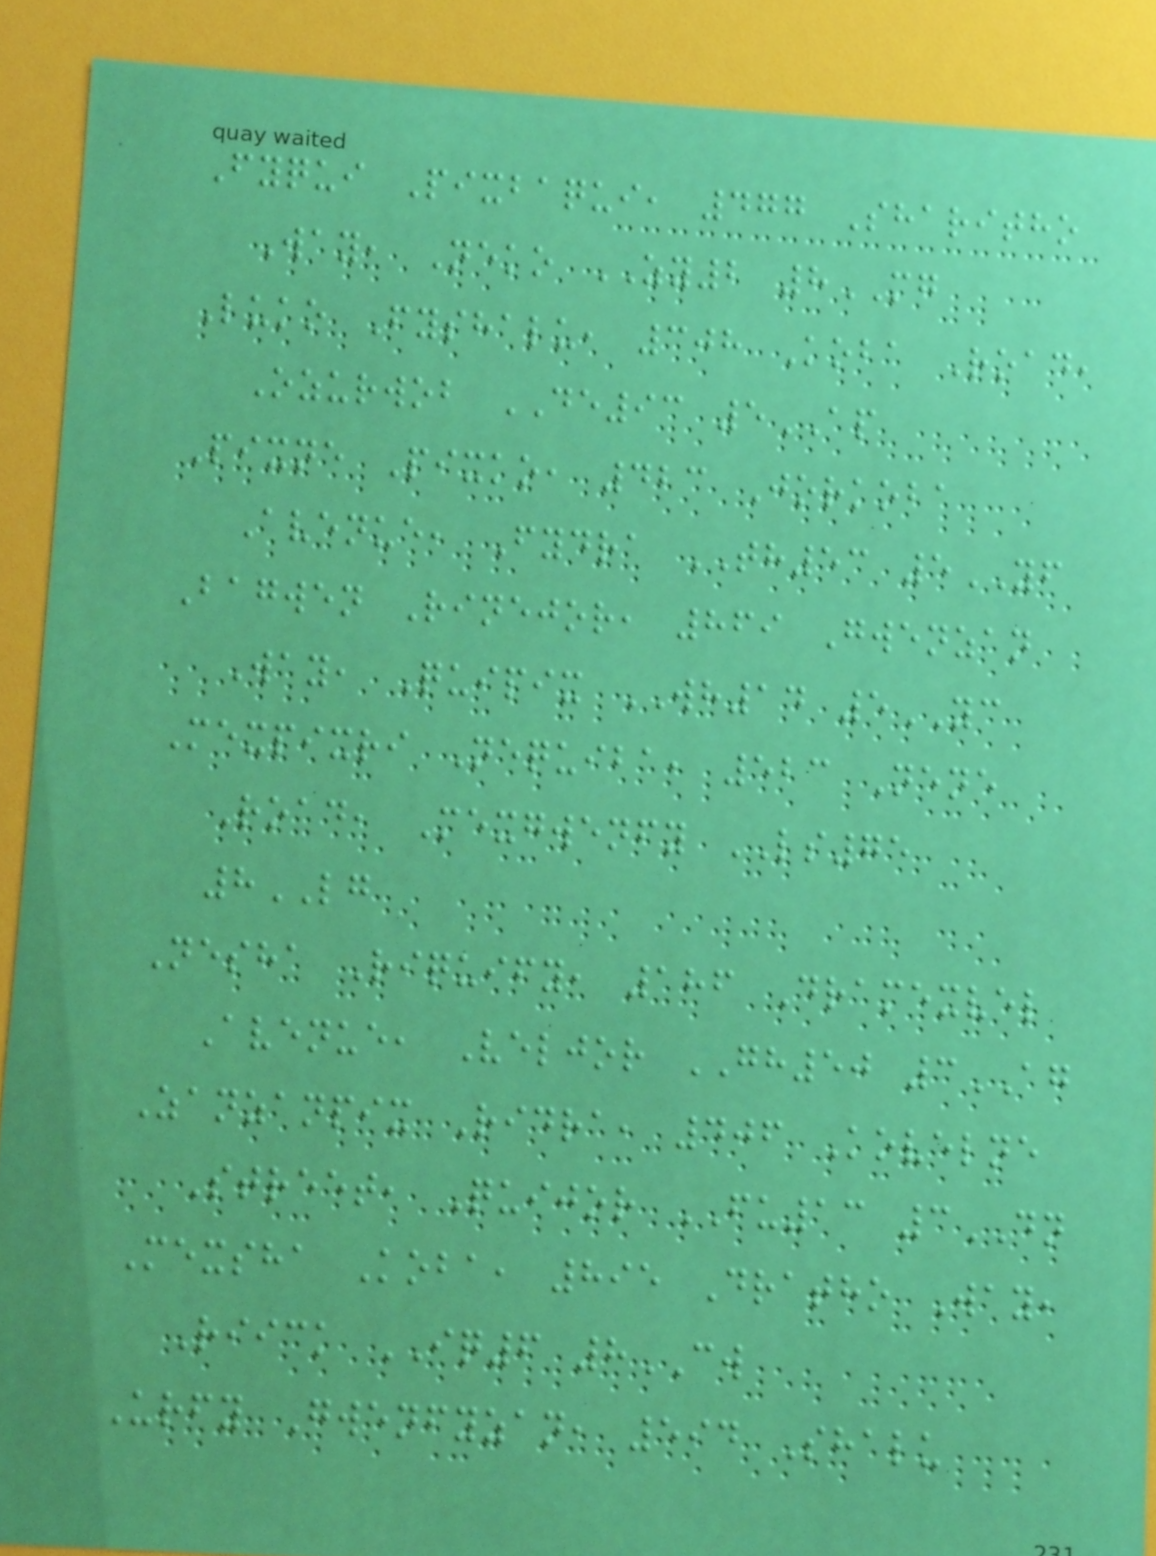Fyqui Pixbaqui, 477 Sharitho
Way, Neko ZY2 8MG
Luko Fyshalu, 308 Koba Road,
Ozurwob DE93 5AP
Pixne Pixko, 423 Jorkoba
Avenue, Fydra TH53 5YF
Bagwen Rinejor, 869 Gwenzan
Way, Quipix WH14 5YC
Mexpixri Nequiba, 523 Nene
Road, Mexgwenfy LS75
8LG
Nesha Riquify, 186 Dramexvel
Avenue, Veljor GH50 3AG
Zanzanpix Ridra, 406 Kovelne
Street, Quijor FU13 3DN
Mexsha Koba, 895 Dratho Way,
Riick IQ6 8CW
Urfy Gwenfyzan, 594 Shalu
